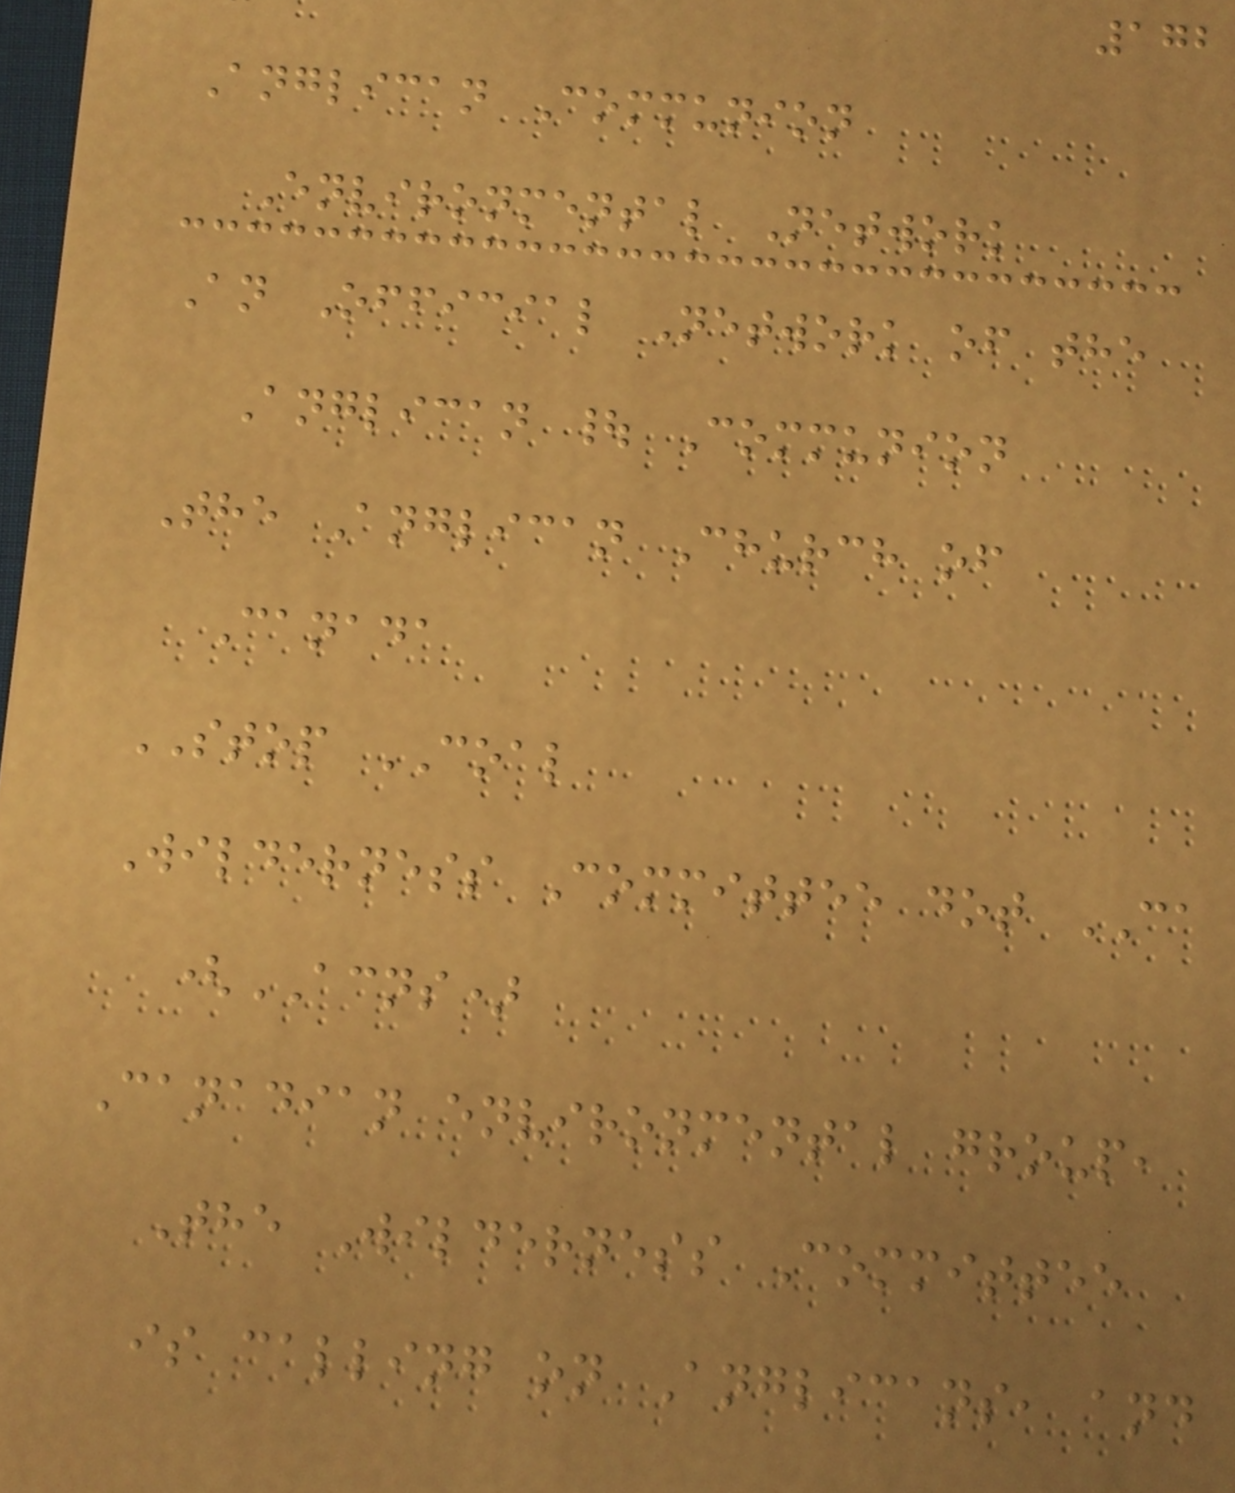172
Anglican Communion
Environmental Network
An Official Network of the
Anglican | Communion
The Anglican Church of
Canada
STOP COAL
Wilderness Committee dot CA
(ACNS)
Canadian environmental group,
The Wilderness Committee
is calling on Anglicans, and
